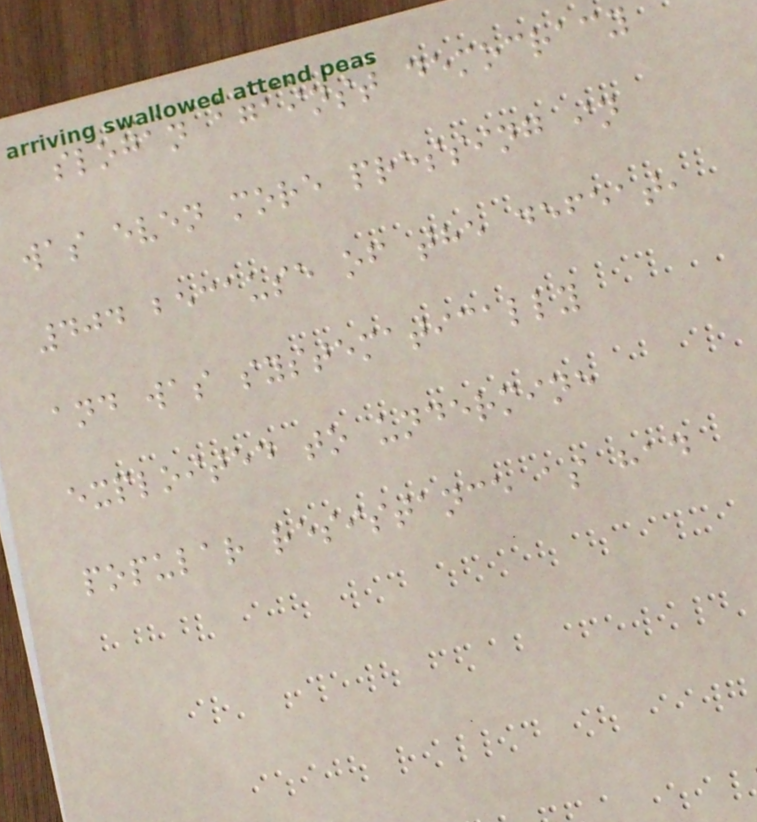slogan against democracy
was even more pressing in
404 because of the defeat,
and was systematically
exploited to undermine
popular resistance as had
